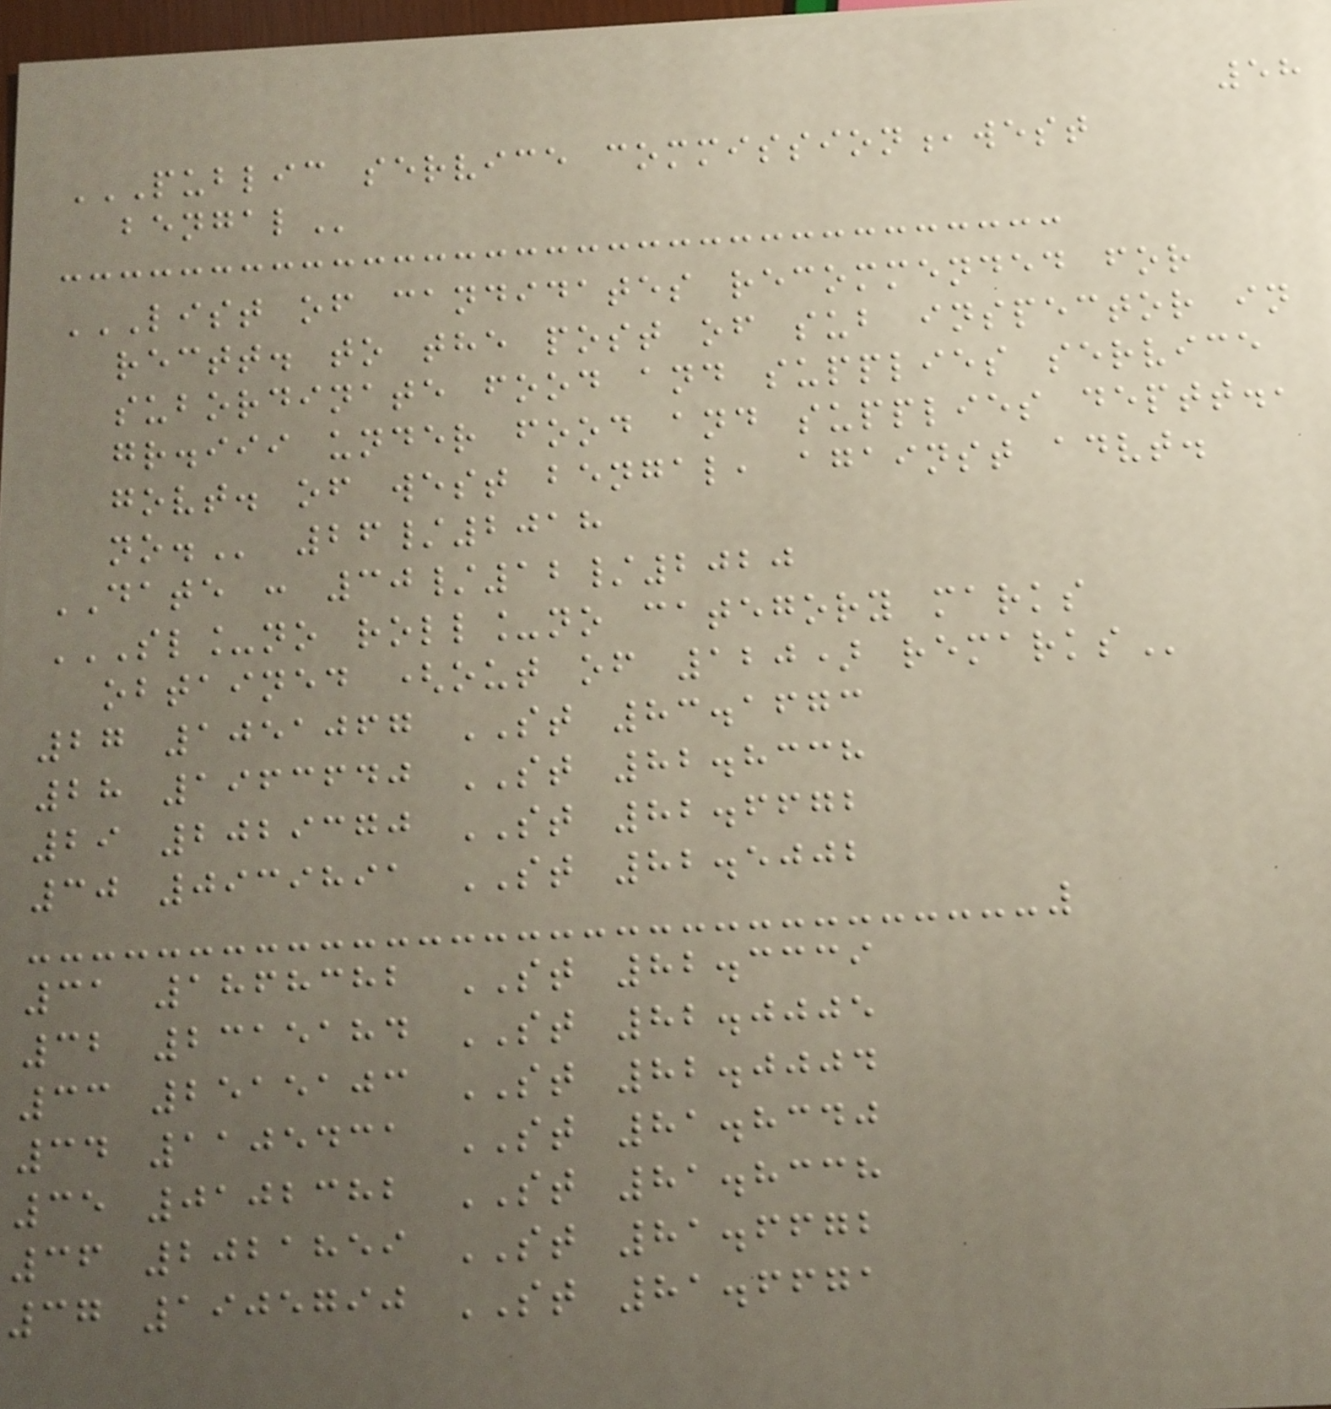58
PUBLIC SERVICE COMMISSION,WEST
BENGAL
LIST OF CANDIDATES RECOMMENDED FOR
RECTT. TO THE POST OF SUB INSPECTOR IN
SUBORDINATE FOOD AND SUPPLIES SERVICE
GR.III UNDER FOOD AND SUPPLIES DEPTT.,
GOVT. OF WEST BENGAL, AGAINST ADVT.
NO. 26/2018
DATE : 30/12/2020
SL_NO ROLL_NO CATEGORY MARKS
OBTAINED (OUT OF 120) REMARKS
27 1051067 ST 83.1673
28 1963640 ST 82.8338
29 2029370 ST 82.6672
30 0939891 ST 82.5002
31 1868382 ST 82.3339
32 2315184 ST 82.0005
33 2515103 ST 82.0004
34 1105431 ST 81.8340
35 0102382 ST 81.8338
36 2021859 ST 81.6672
37 1905790 ST 81.6671
